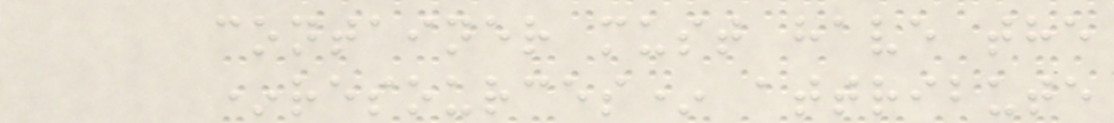container must have the
*resources* attribute
